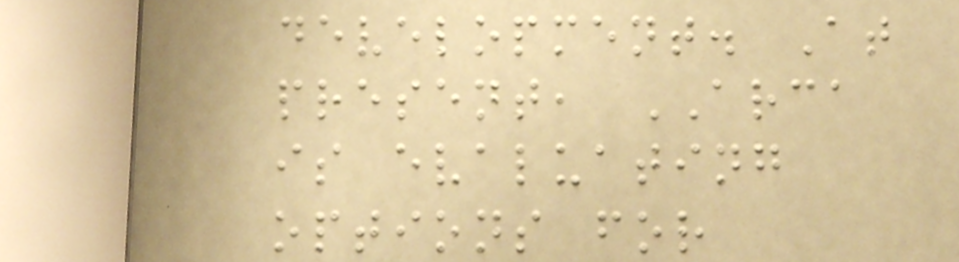development. At
present, ARCA
is evaluating
options for
